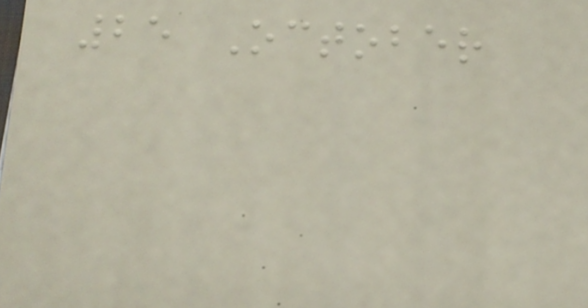25 October
